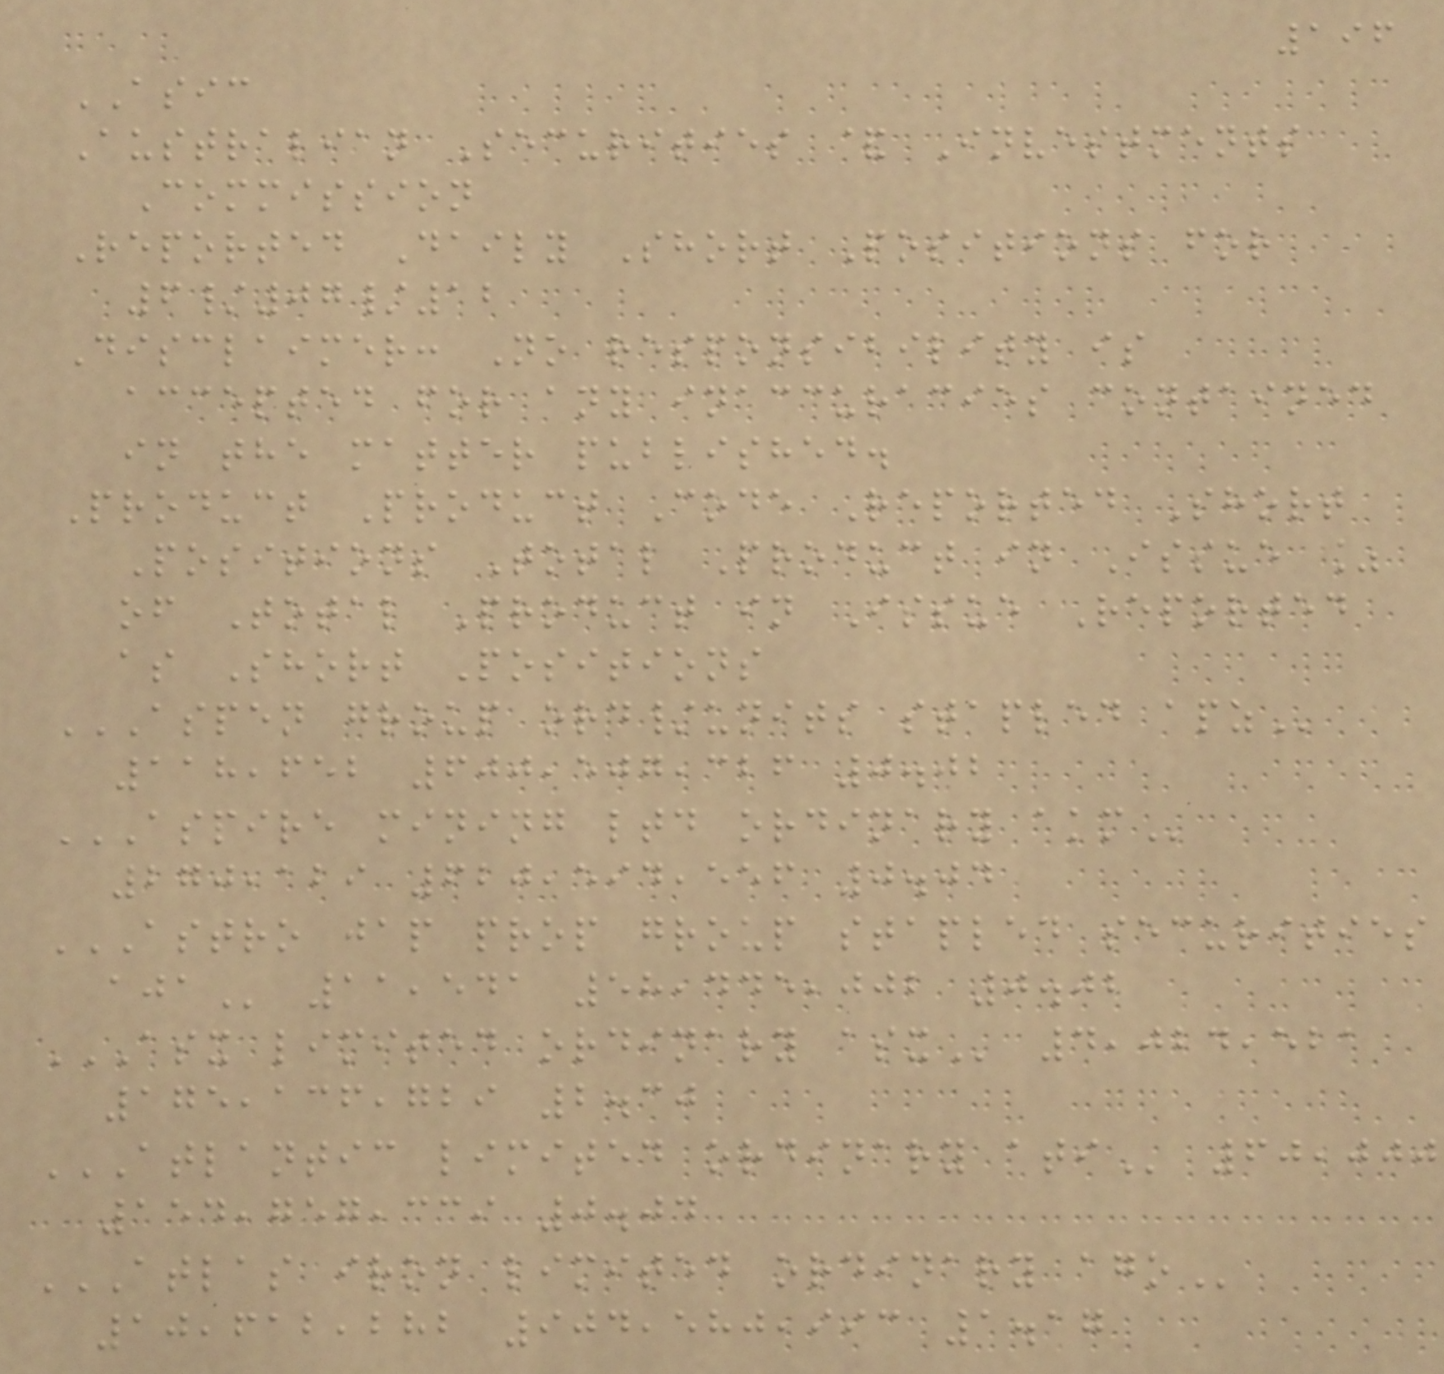196
ASIC
Australian Securities & Investments
Commission
Reported Daily Short Positions for
6/07/12
Disclaimer: No responsibility is
accepted for any inaccuracies contained
in the matter published.
Product Product Code Reported Short
Positions Total Product in Issue %
of Total Product in Issue Reported
as Short Positions
ASPEN GROUP ORD/UNITS STAPLED APZ
118,652 600,507,326 0.02
ASPIRE MINING LTD ORDINARY AKM
270,129 620,594,556 0.04
ASTRO JAP PROP GROUP STAPLED SECURITIES
AJA 11,541 58,445,002 0.02
ASX LIMITED ORDINARY ASX 4,024,521
175,136,729 2.30
ATLANTIC LIMITED ORDINARY ATI 60,000
154,757,339 0.04
ATLAS IRON LIMITED ORDINARY AGO
10,612,282 904,580,993 1.17
